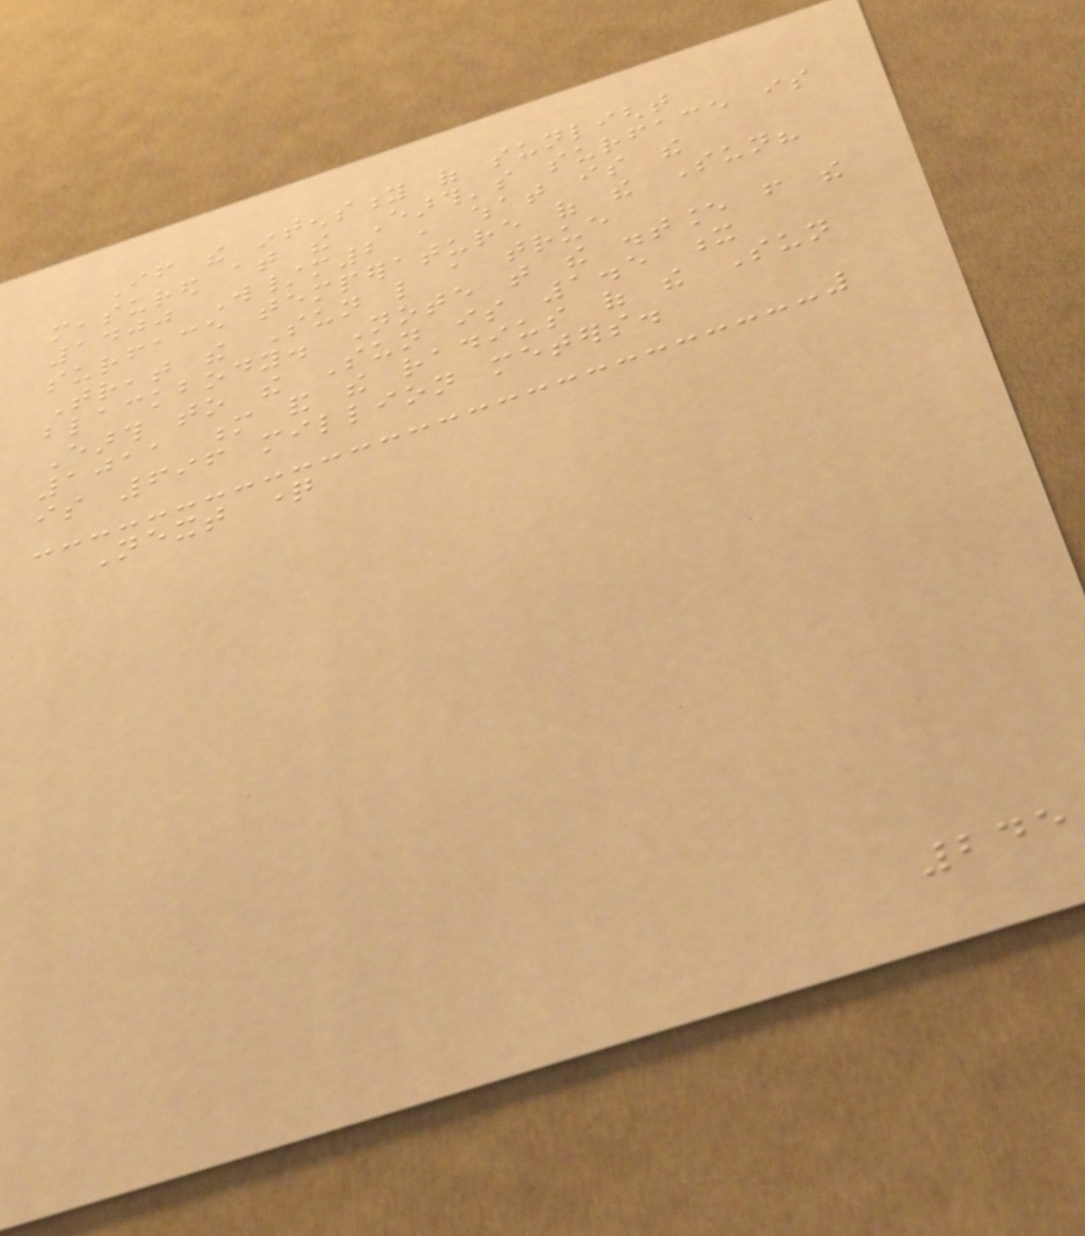If the intensity of sunlight
measured at the Earth's surface is
1400 W/m2 , what is the
surface temperature of the Sun?
Treat the Sun like a true
blackbody. Note that the distance from the
Earth to the Sun is 1.5 x
1011 m and the radius of the Sun
is 696 million meters.
Next question
245
